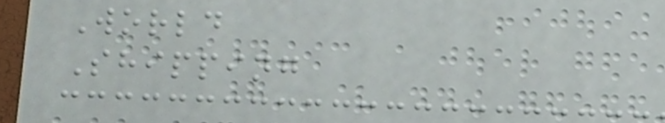World
Shipping
